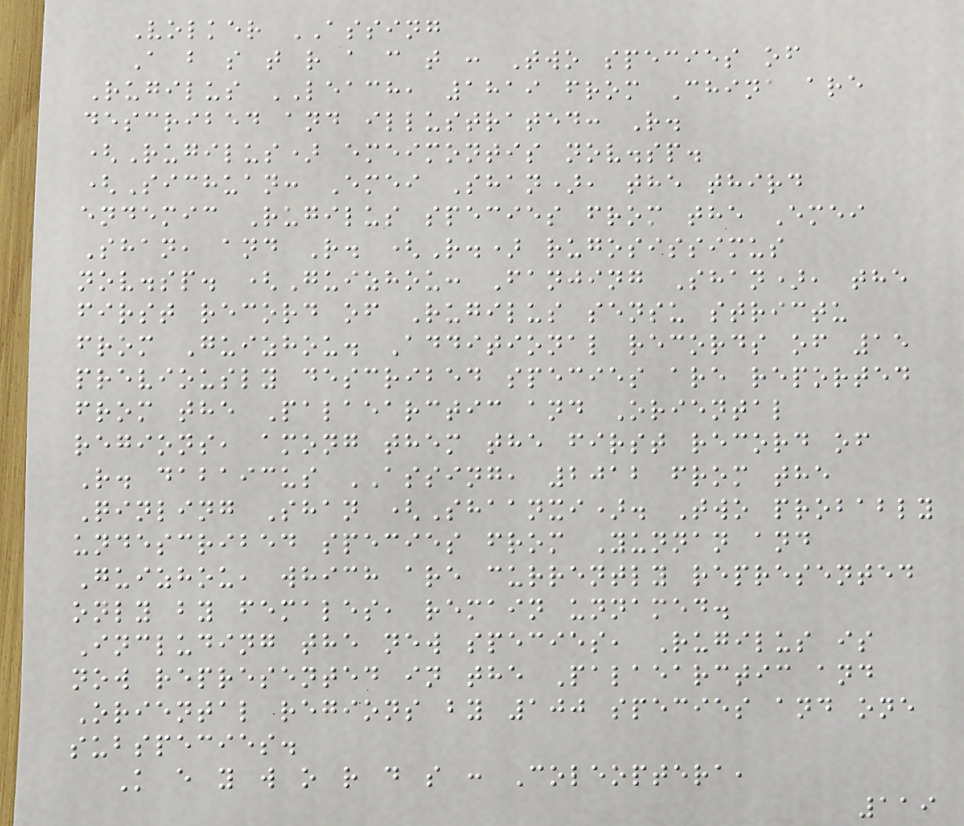Volker ASSING
A b s t r a c t : Two species of
Rugilus LEACH, 1819 from China are
described and illustrated: R.
(Rugilus) emeimontis nov.sp.
(Sichuan: Emei Shan), the third
endemic Rugilus species from the Emei
Shan, and R. (R.) rugosissimus
nov.sp. (Guizhou: Fanjing Shan), the
first record of Rugilus sensu strictu
from Guizhou. Additional records of 15
previously described species are reported
from the Palaearctic and Oriental
regions, among them the first record of
R. dabaicus ASSING, 2012 from the
Qinling Shan (Shaanxi). Two probably
undescribed species from Yunnan and
Guizhou, which are currently represented
only by females, remain unnamed.
Including the new species, Rugilus is
now represented in the Palaearctic and
Oriental regions by 100 species and one
subspecies.
K e y w o r d s : Coleoptera,
119
